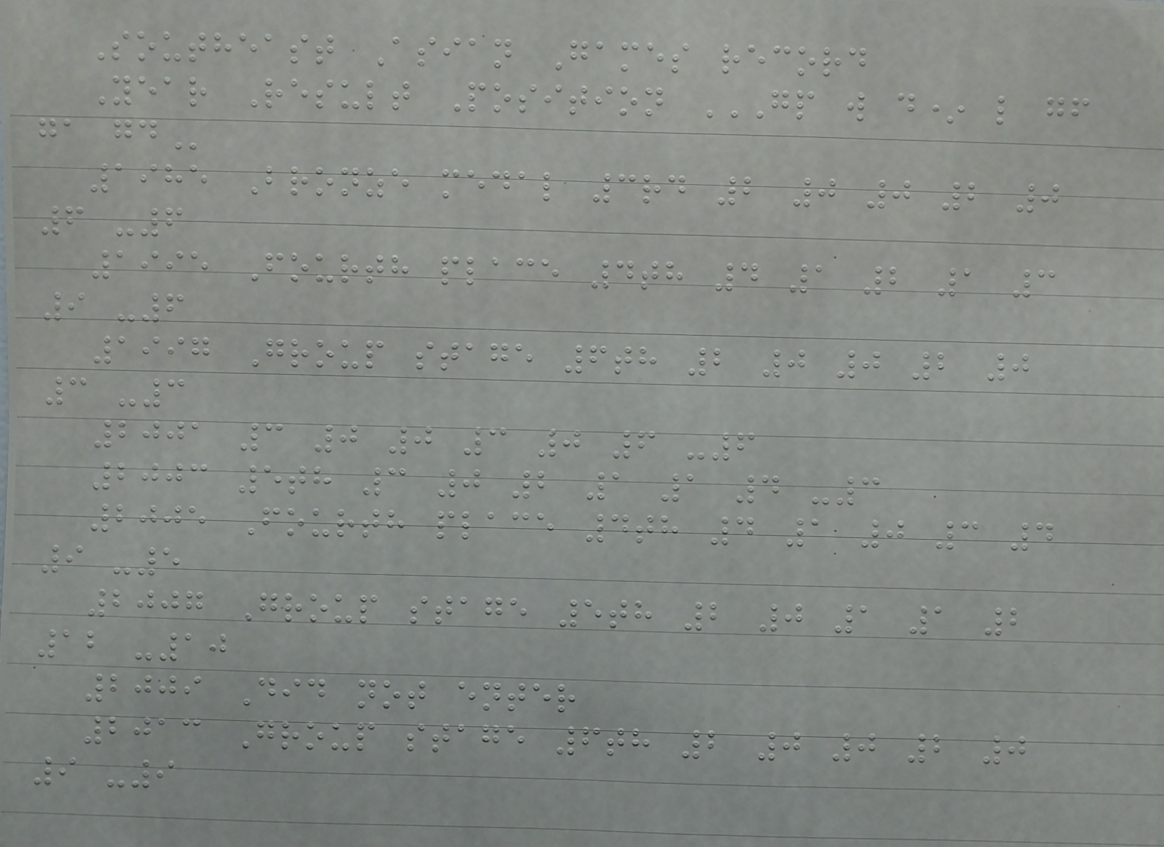Southeast Asian Games record
Year Result Position GP W D* L GF
GA GD
1985 Bronze medal 3rd 2 0 0 2 0
6 -6
1995 Fourth place 4th 4 1 2 1 3
9 -6
1997 Group stage 6th 2 0 0 2 0
3 -3
2001 3 0 0 3 0 6 -6
2003 5th 3 0 2 1 1 4 -3
2005 Fourth place 4th 4 1 0 3 4
9 -5
2007 Group stage 5th 2 0 1 1 2
12 -10
2009 Did not enter
2013 Group stage 6th 2 0 0 2 0
9 -9
